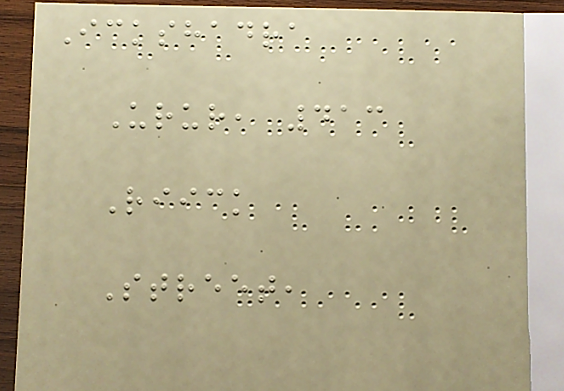Ickshadra
Urur, 413
Riick
Street,
